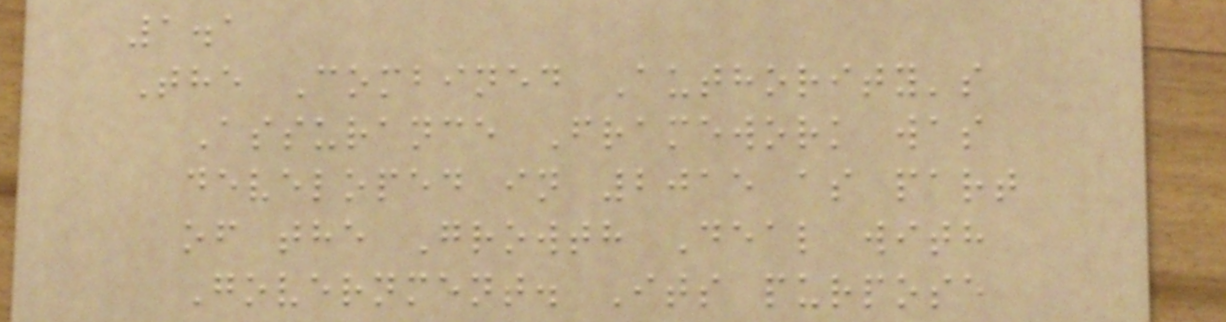1.1
The Combined Authority's
Assurance Framework was
developed in 2015 as part
of the Growth Deal with
Government. Its purpose
